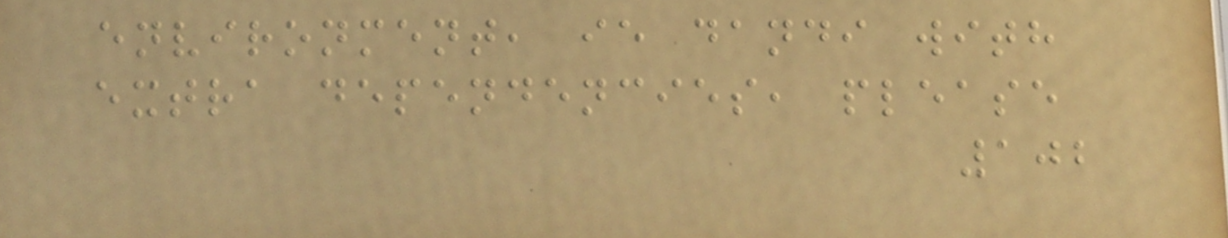environment, ie dandi with
extra dependencies, please
102
